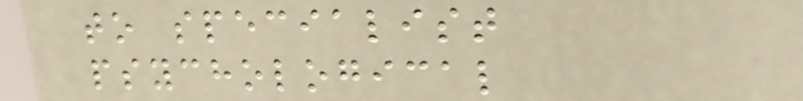to specialist
psychological
